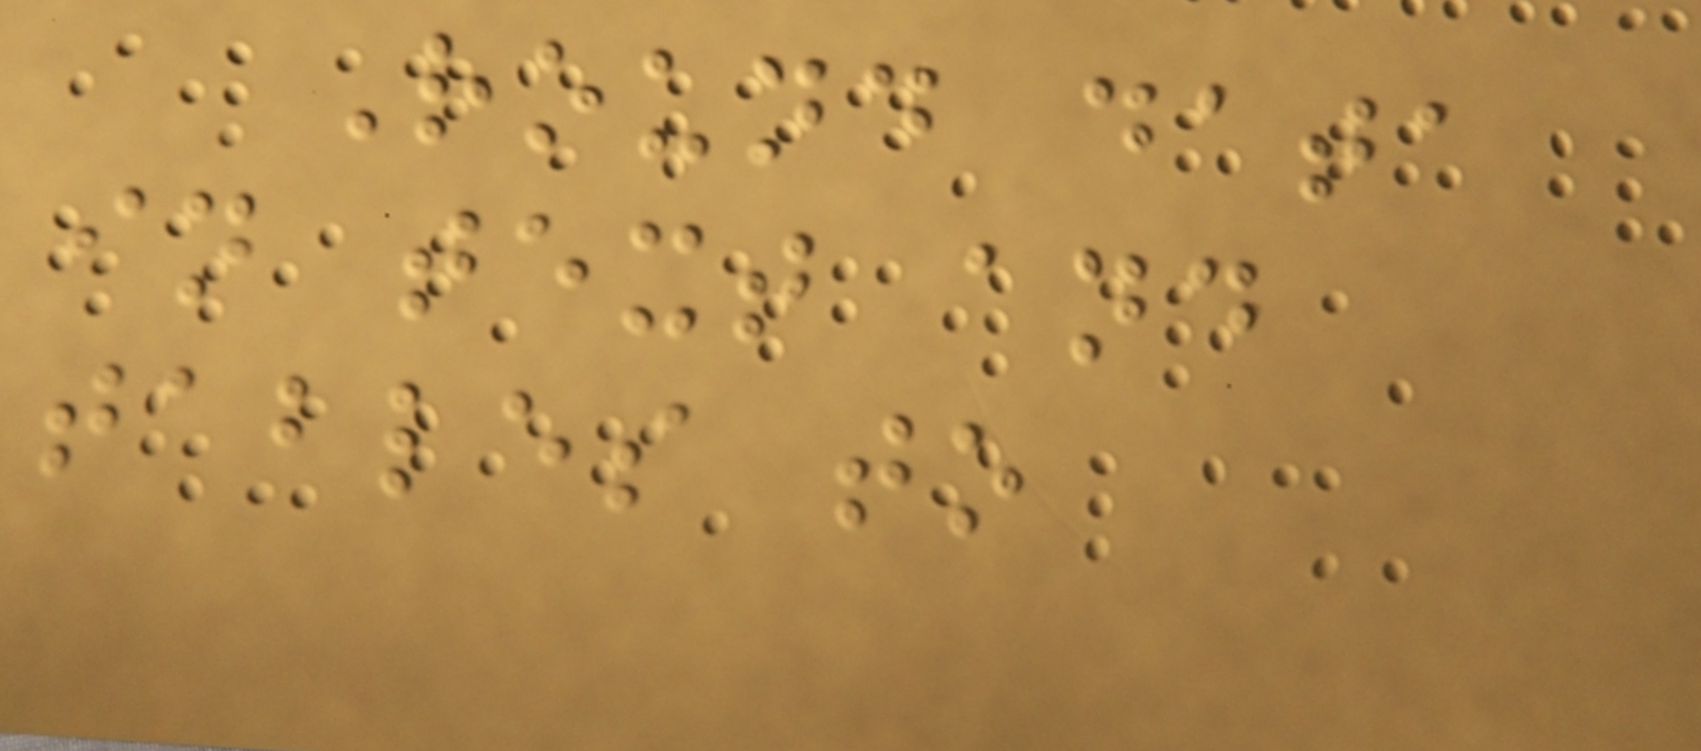Round data
in text and
tables to
